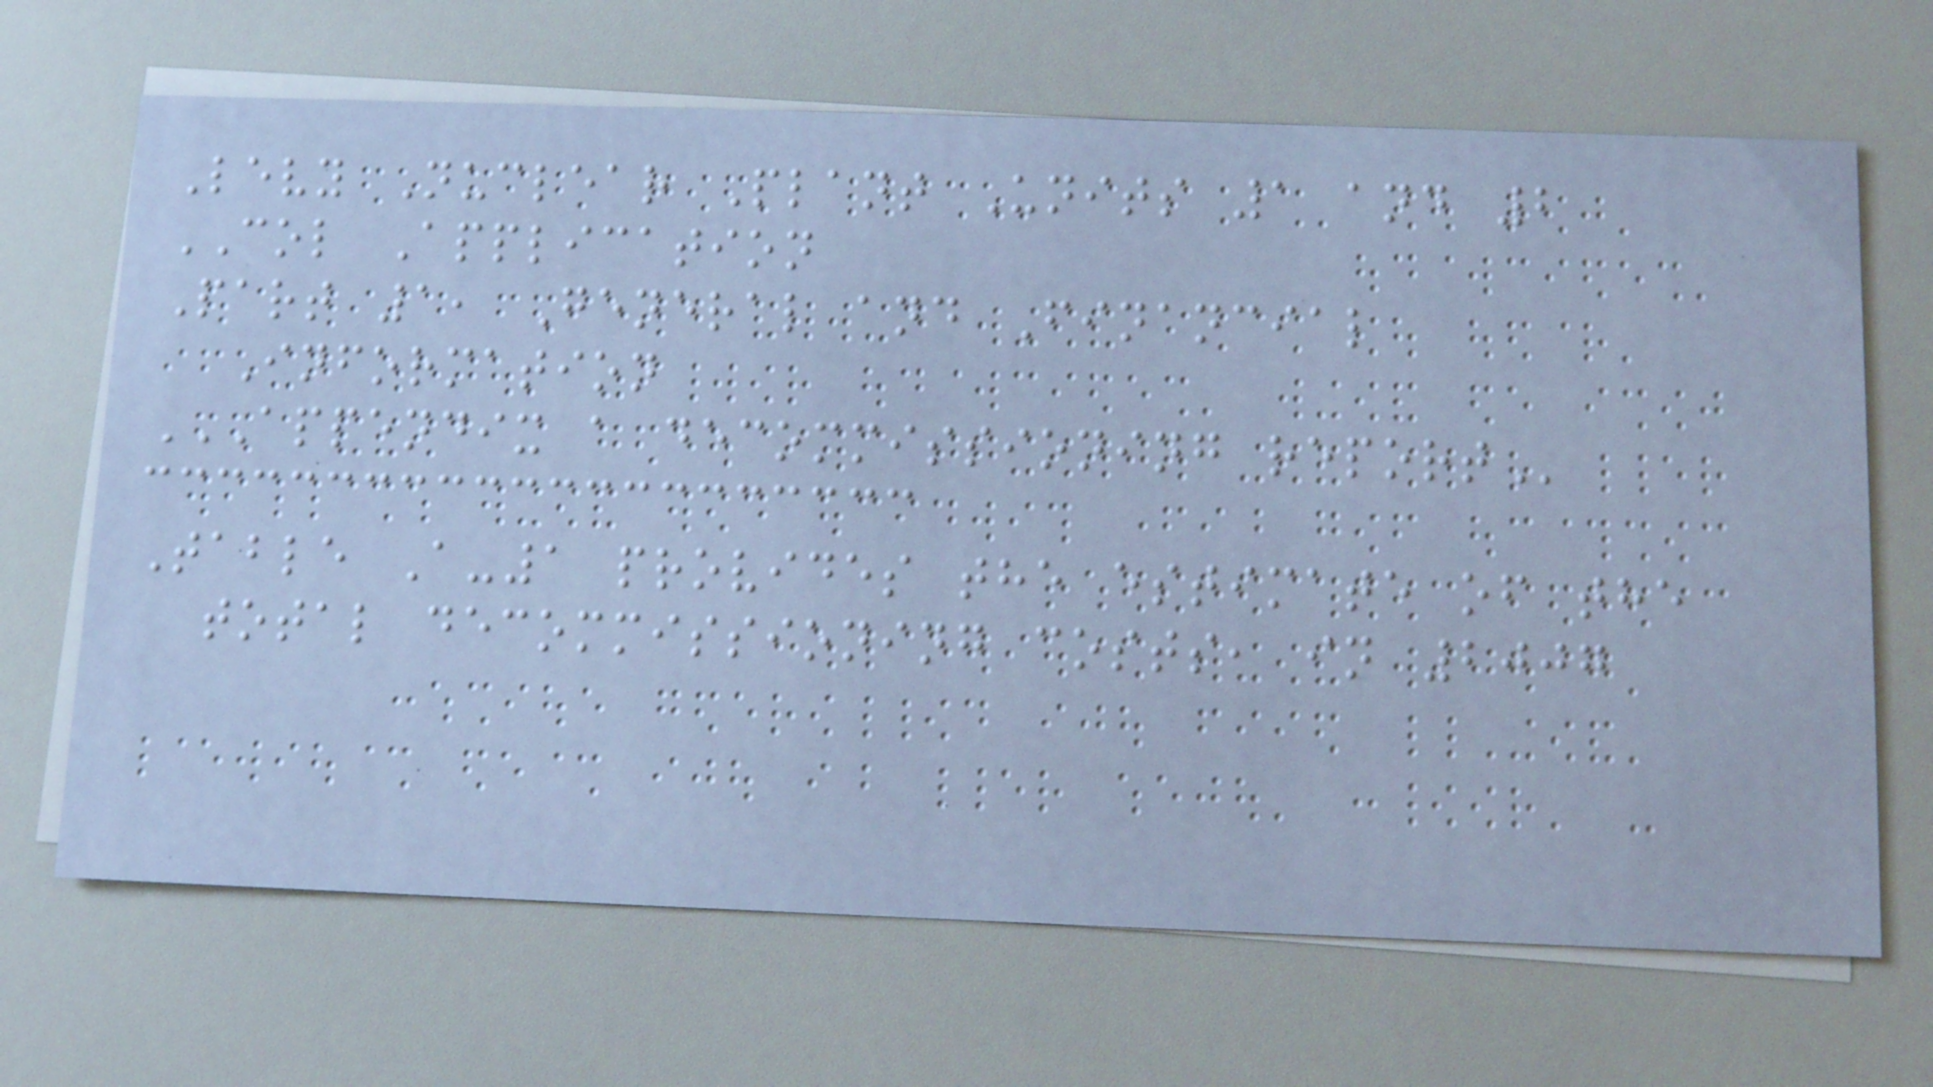Levy Nuclear Plant Units 1 and 2
COL Application
Part 1, General and Financial
Information
APPENDIX A DECOMMISSIONING REPORT
Table A-1 provides the estimate of the
total decommissioning costs, in 2007
